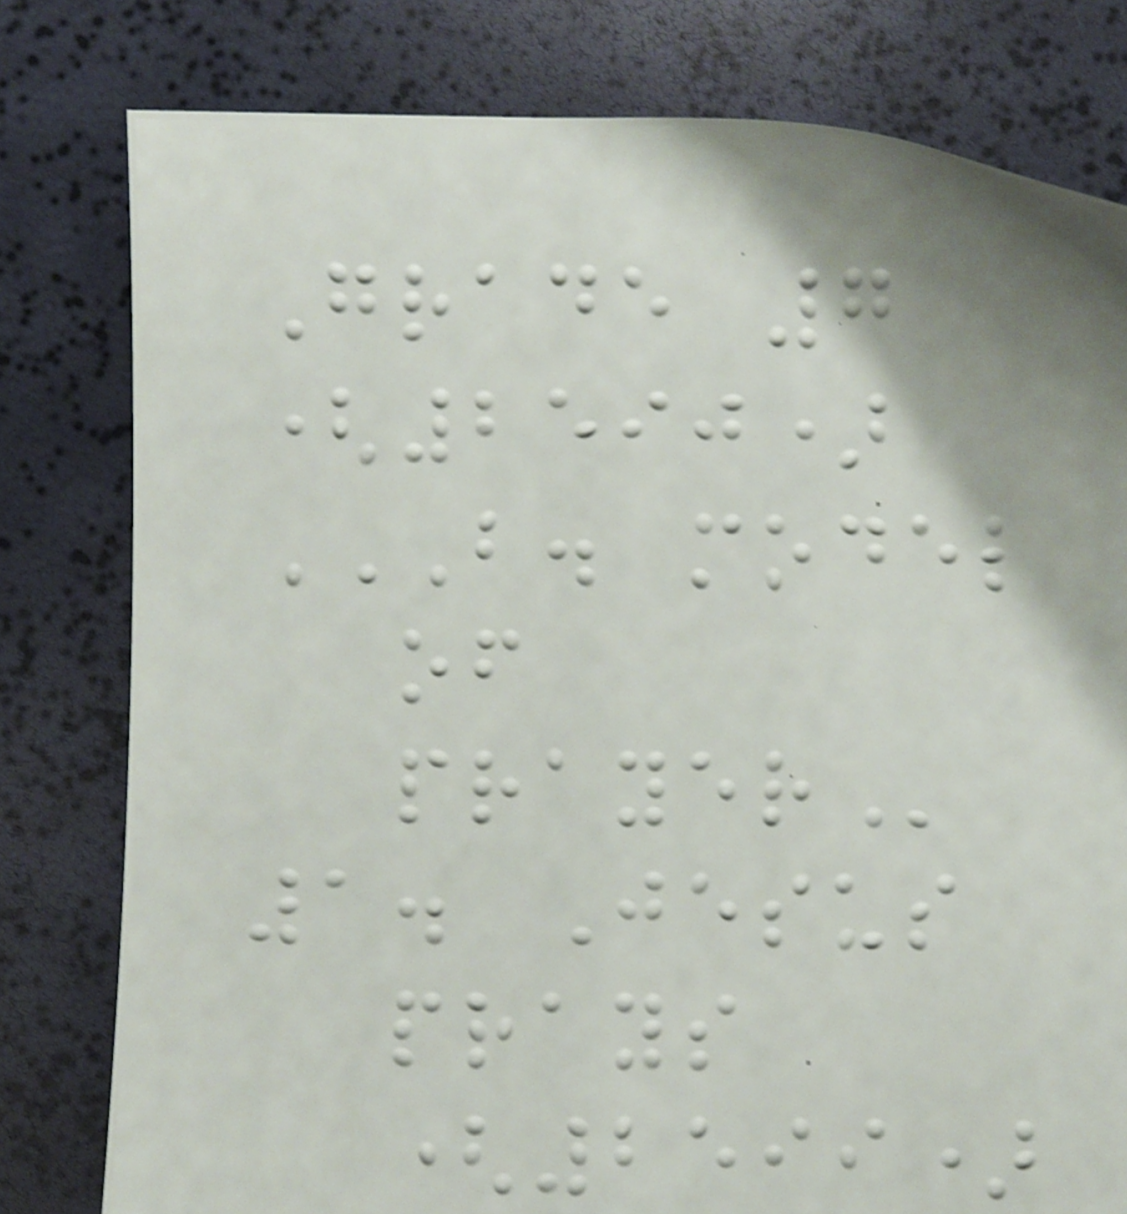Grade 7
(2590)
B. MODEL
OF
PRAYER
1. Jesus
prays
(2599)
